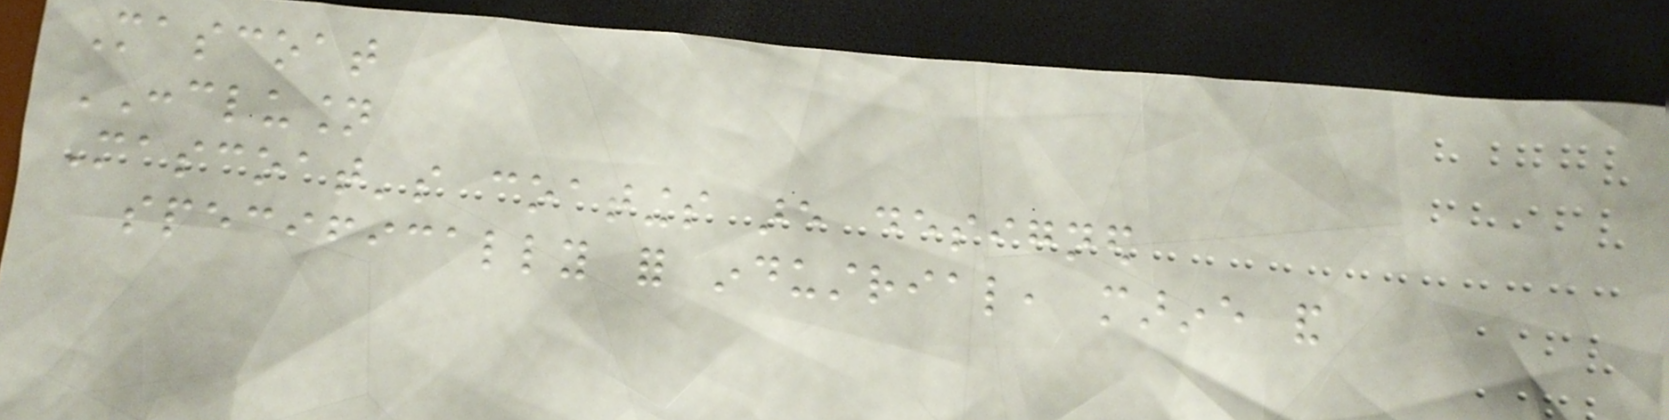Mascoat
CONCLUSION
Mascoat's coatings are designed
specifically for industrial, marine and
